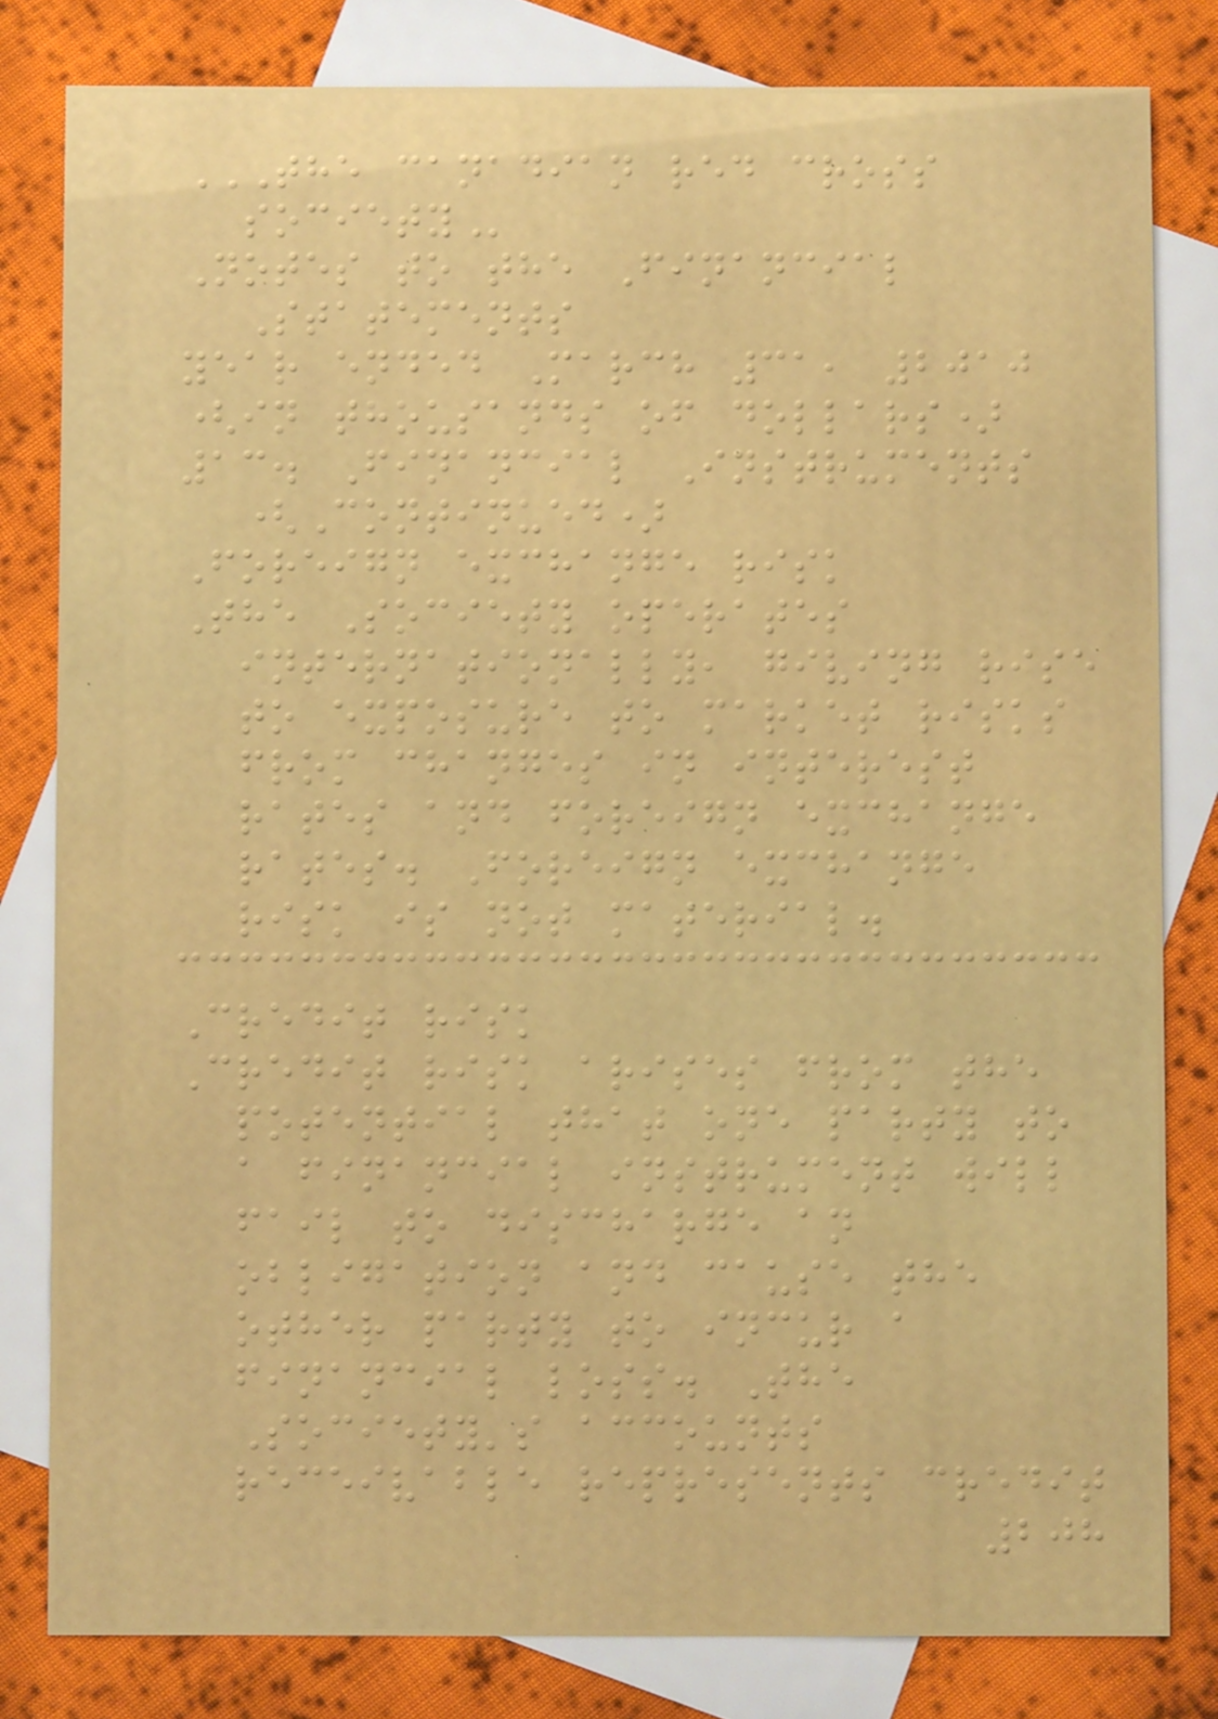THE CANADIAN RED CROSS
SOCIETY
Notes to the Financial
Statements
year ended March 31, 2010
(in thousands of dollars)
13. Financial Instruments
(Continued)
Foreign exchange risk
The Society operates
internationally, giving rise
to exposure to market risks
from changes in interest
rates and foreign exchange
rates. Foreign exchange
risk is not material.
Credit risk
Credit risk arises from the
potential that one party to
a financial instrument will
fail to discharge an
obligation and cause the
other party to incur a
financial loss. The
Society's accounts
receivable represents credit
208
